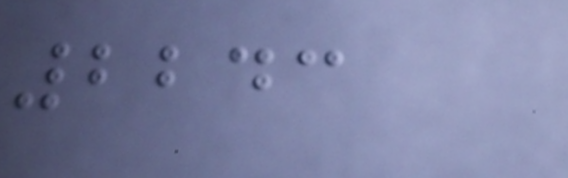2243
